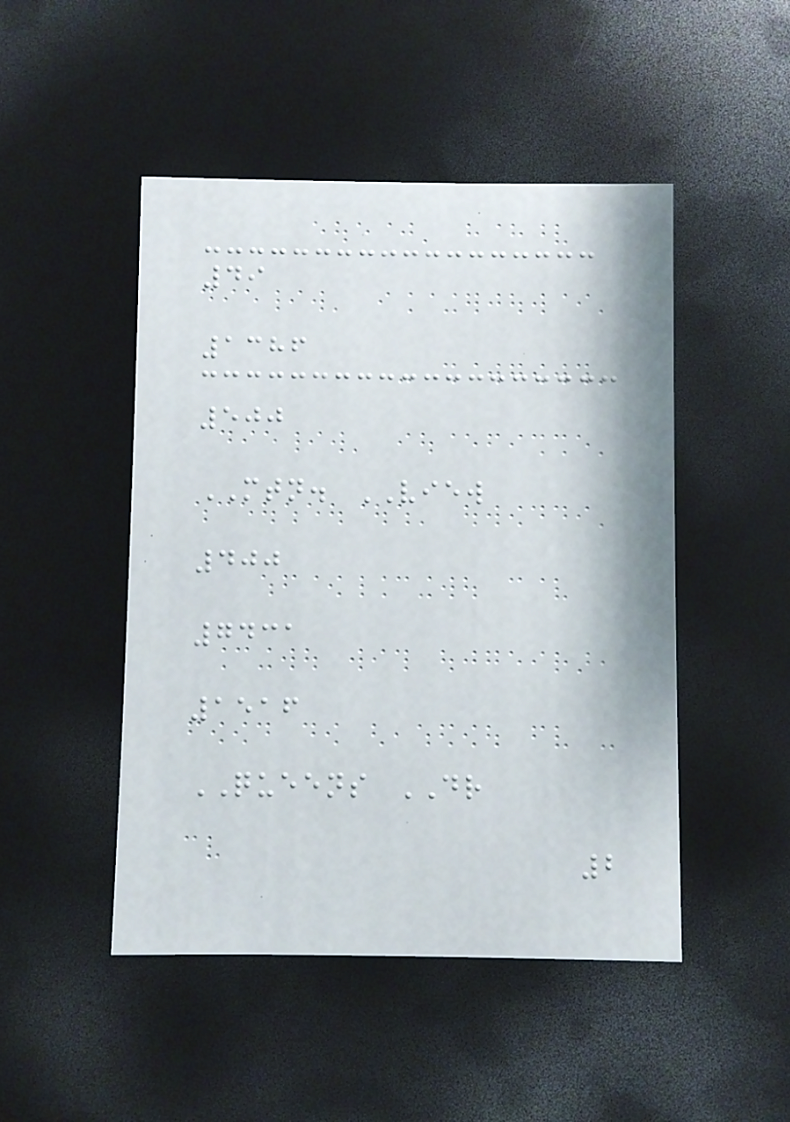49
1386
500
MTN. VIEW
400
7431
1516
QUEENS DR
2
